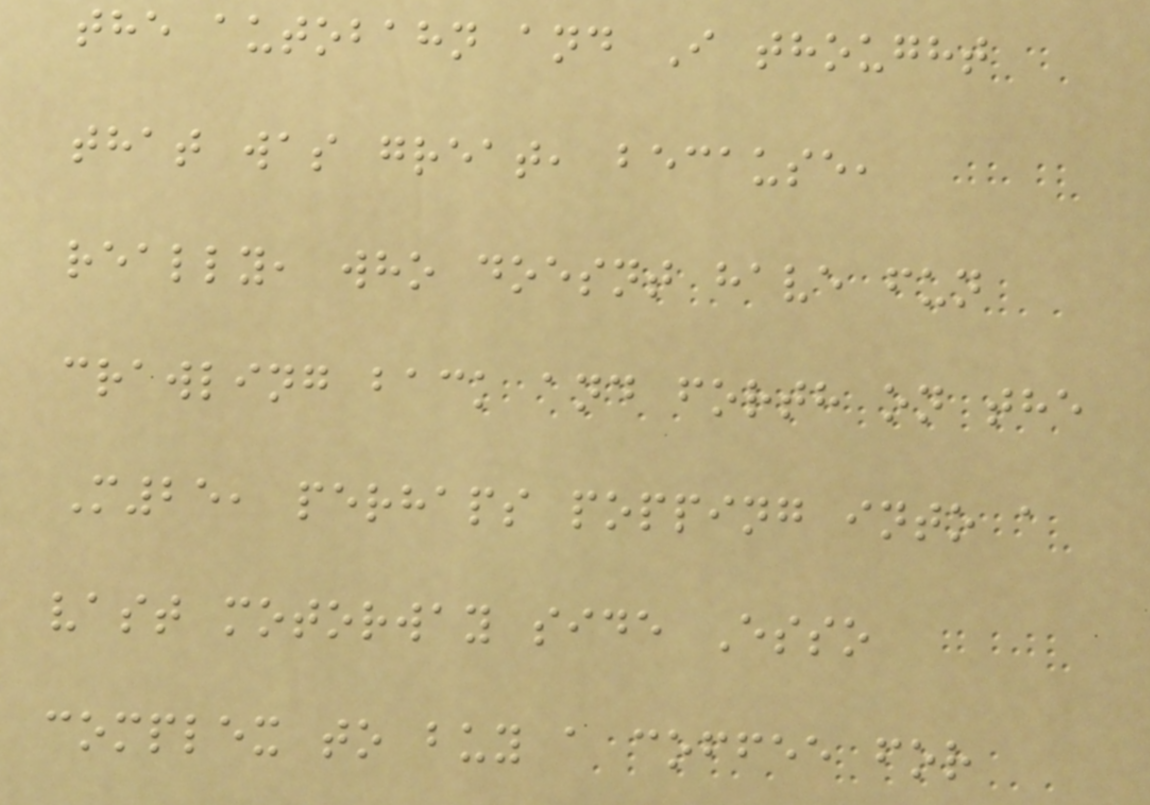the autobahn and I thought
that was great, because,
really, who doesnt have fun
crawling back and forth on the
M25, perhaps popping into a
vast motorway side Esso
complex to buy a coffee for
